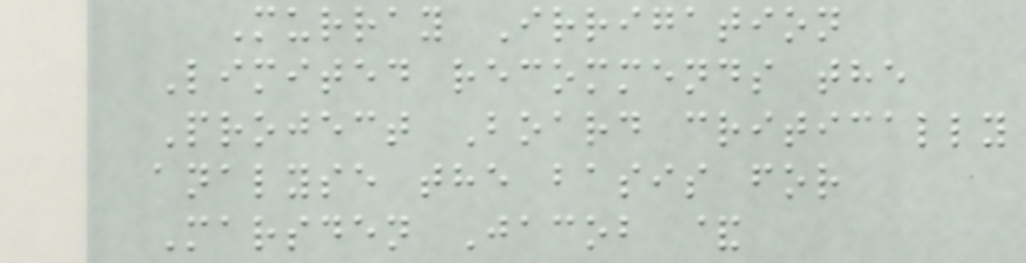Murray Irrigation
Limited recommends the
Project Board critically
analyse the basis for
Marsden Jacob &
